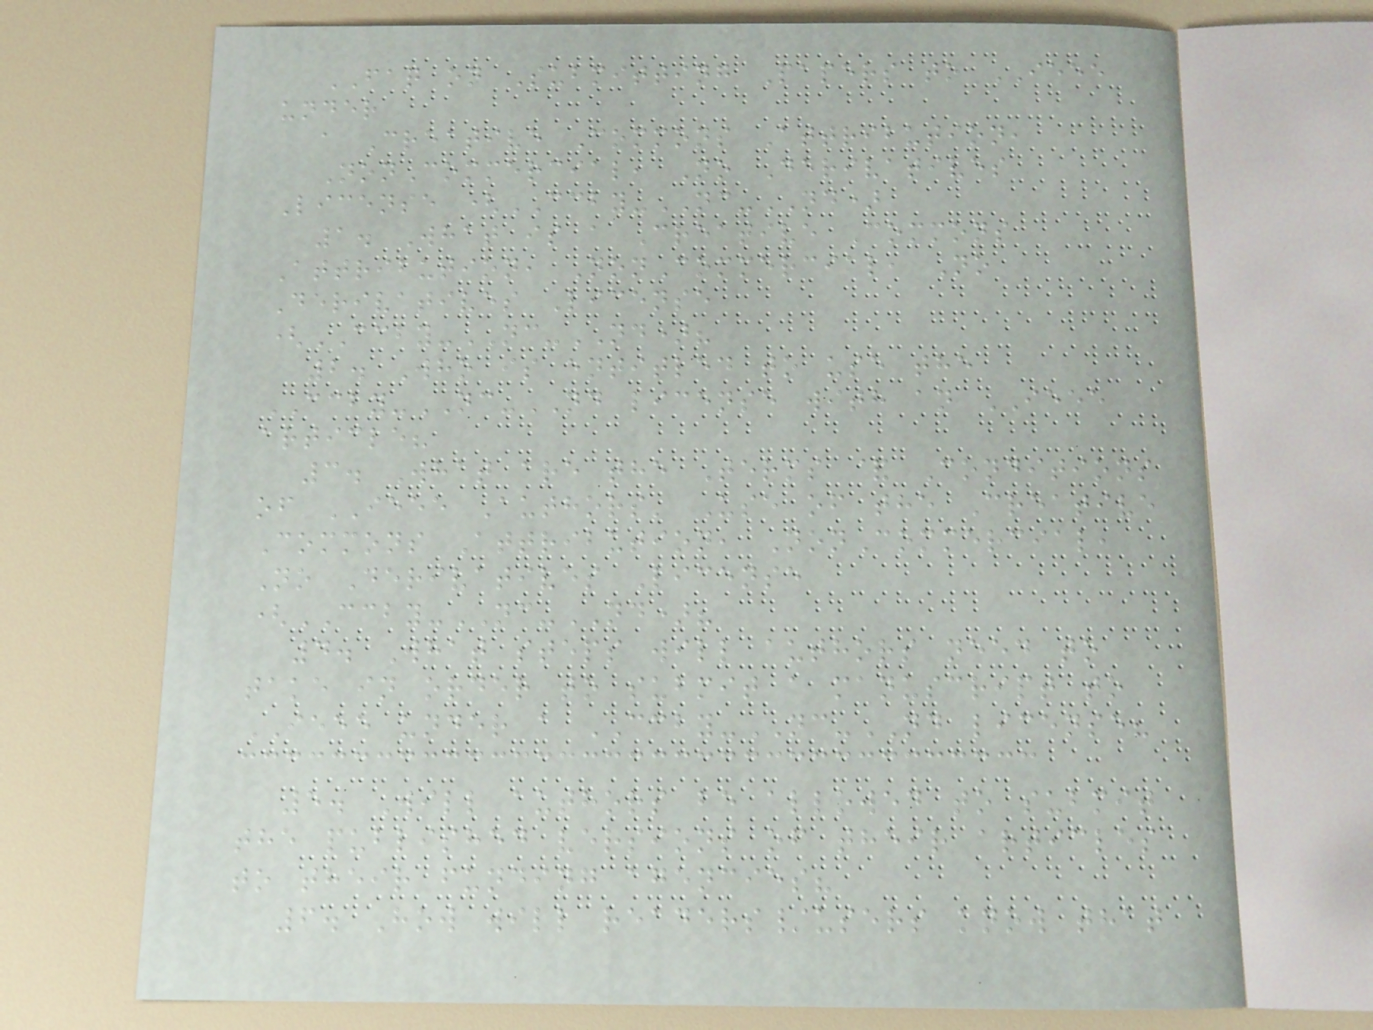FAQ on Submitting Papers to IEEE
under
a Creative Commons Attribution,
NonCommercial, No Derivatives
License (CCBY-NC-ND)
1. What is a Creative Commons
Attribution, NonCommercial, No
Derivatives License
(CCBY-NC-ND)?
2. Who is entitled to use the
CCBY-NC-ND license with an IEEE
article?
3. What are the Terms & Conditions
of IEEE Authors' Use of the Creative
Commons Attribution, NonCommercial,
No Derivatives License
(CCBY-NC-ND)?
4. What steps will authors need to
take in order to submit a manuscript to
IEEE under a CCBY-NC-ND license?
5. Will authors be allowed to submit
the published versions of their articles
to their funding agencies?
6. How will readers/users know that
